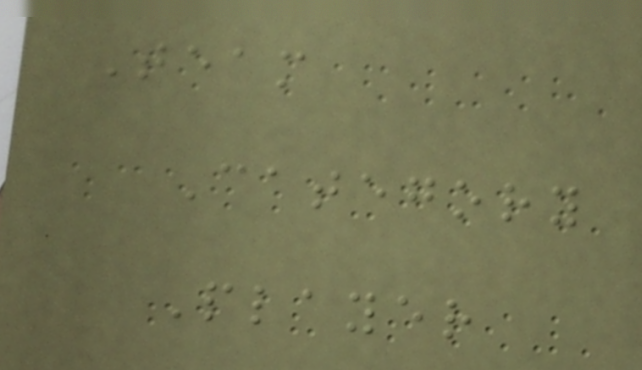Team
Category
Player
